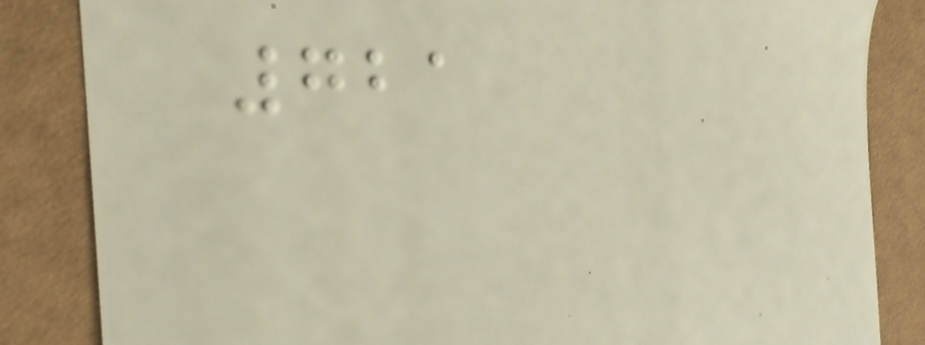721
